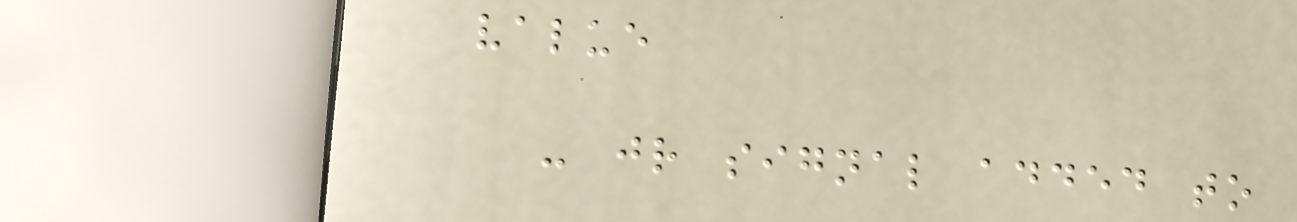value
- jr signal added to
